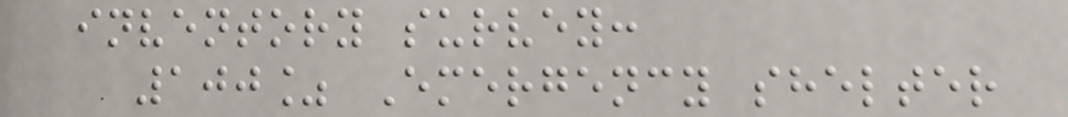inventory survey:
100% Emergency shelter
